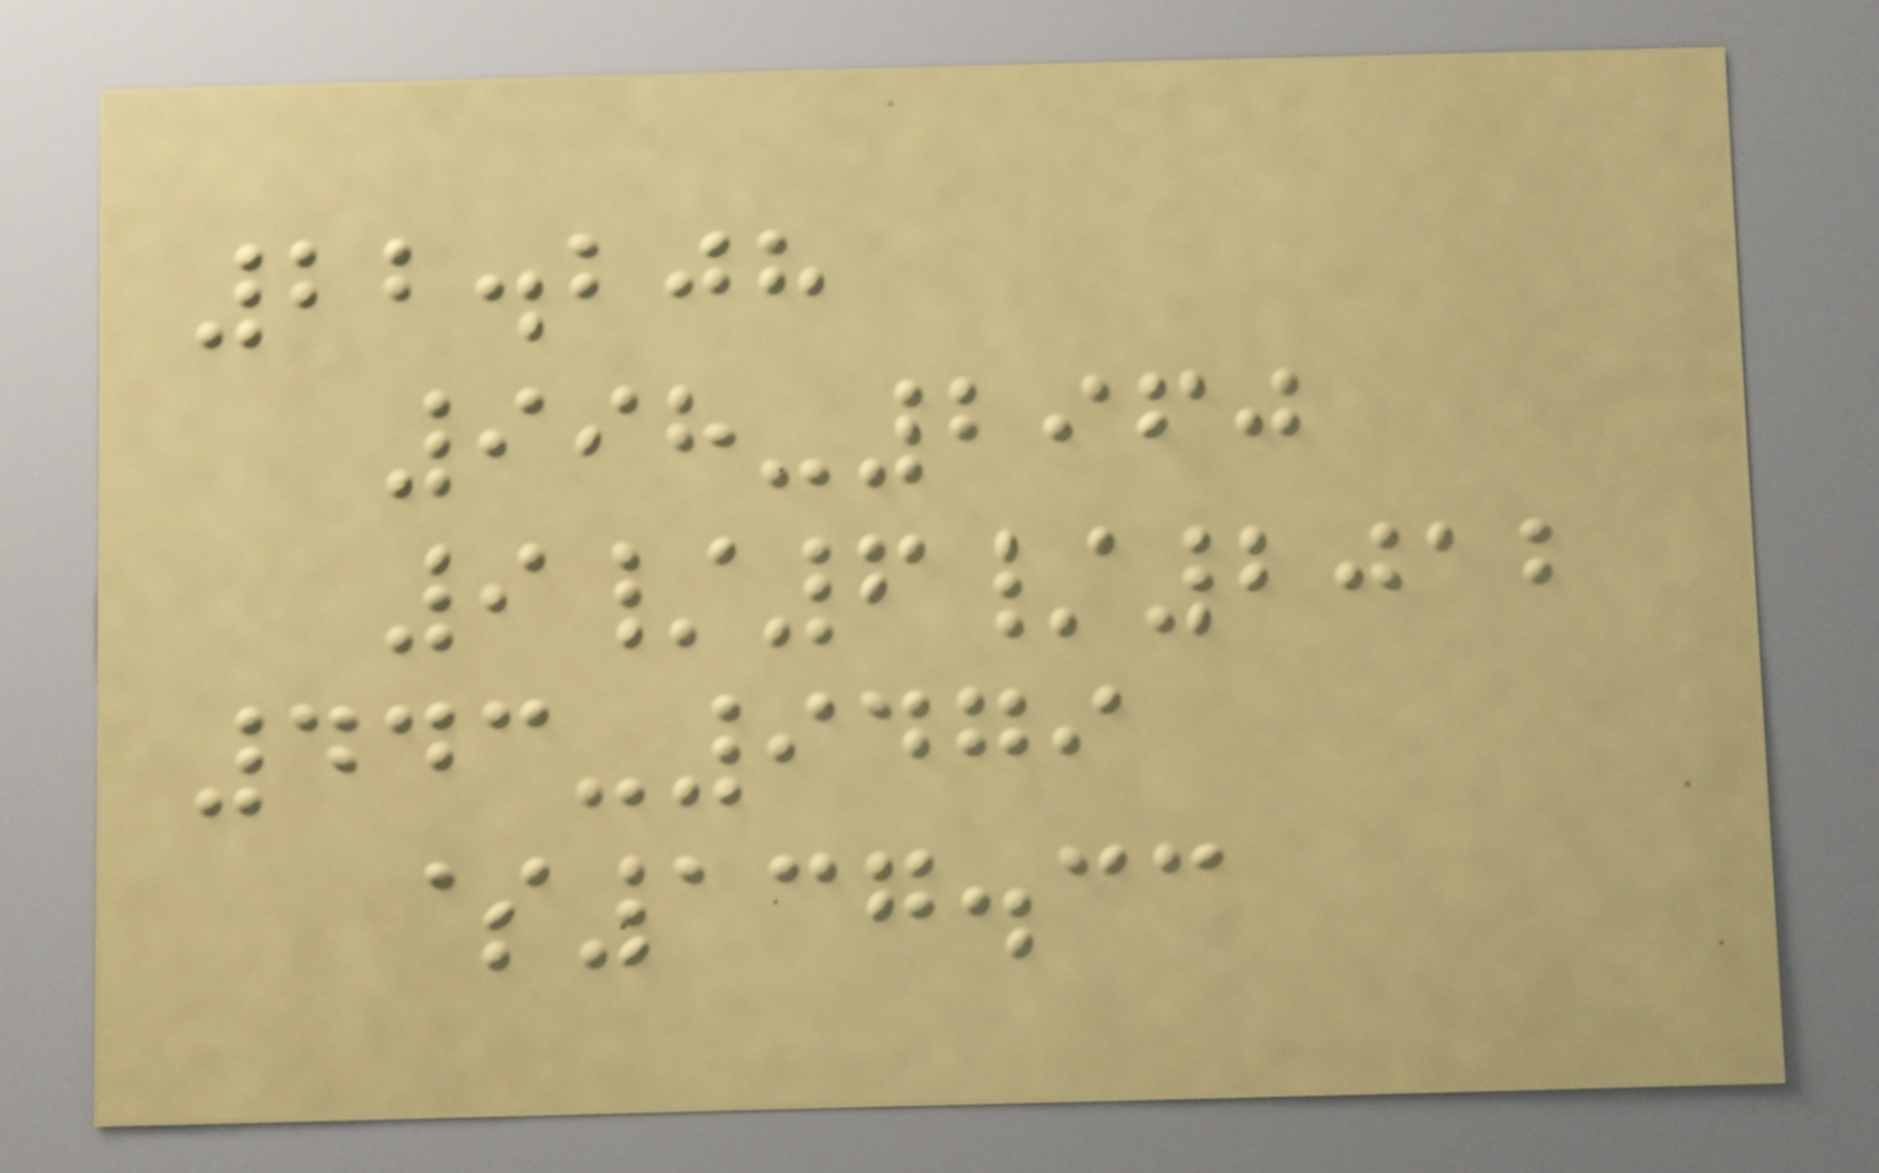22.208
998-2960
9/6/2012
443-9479
$137.33
